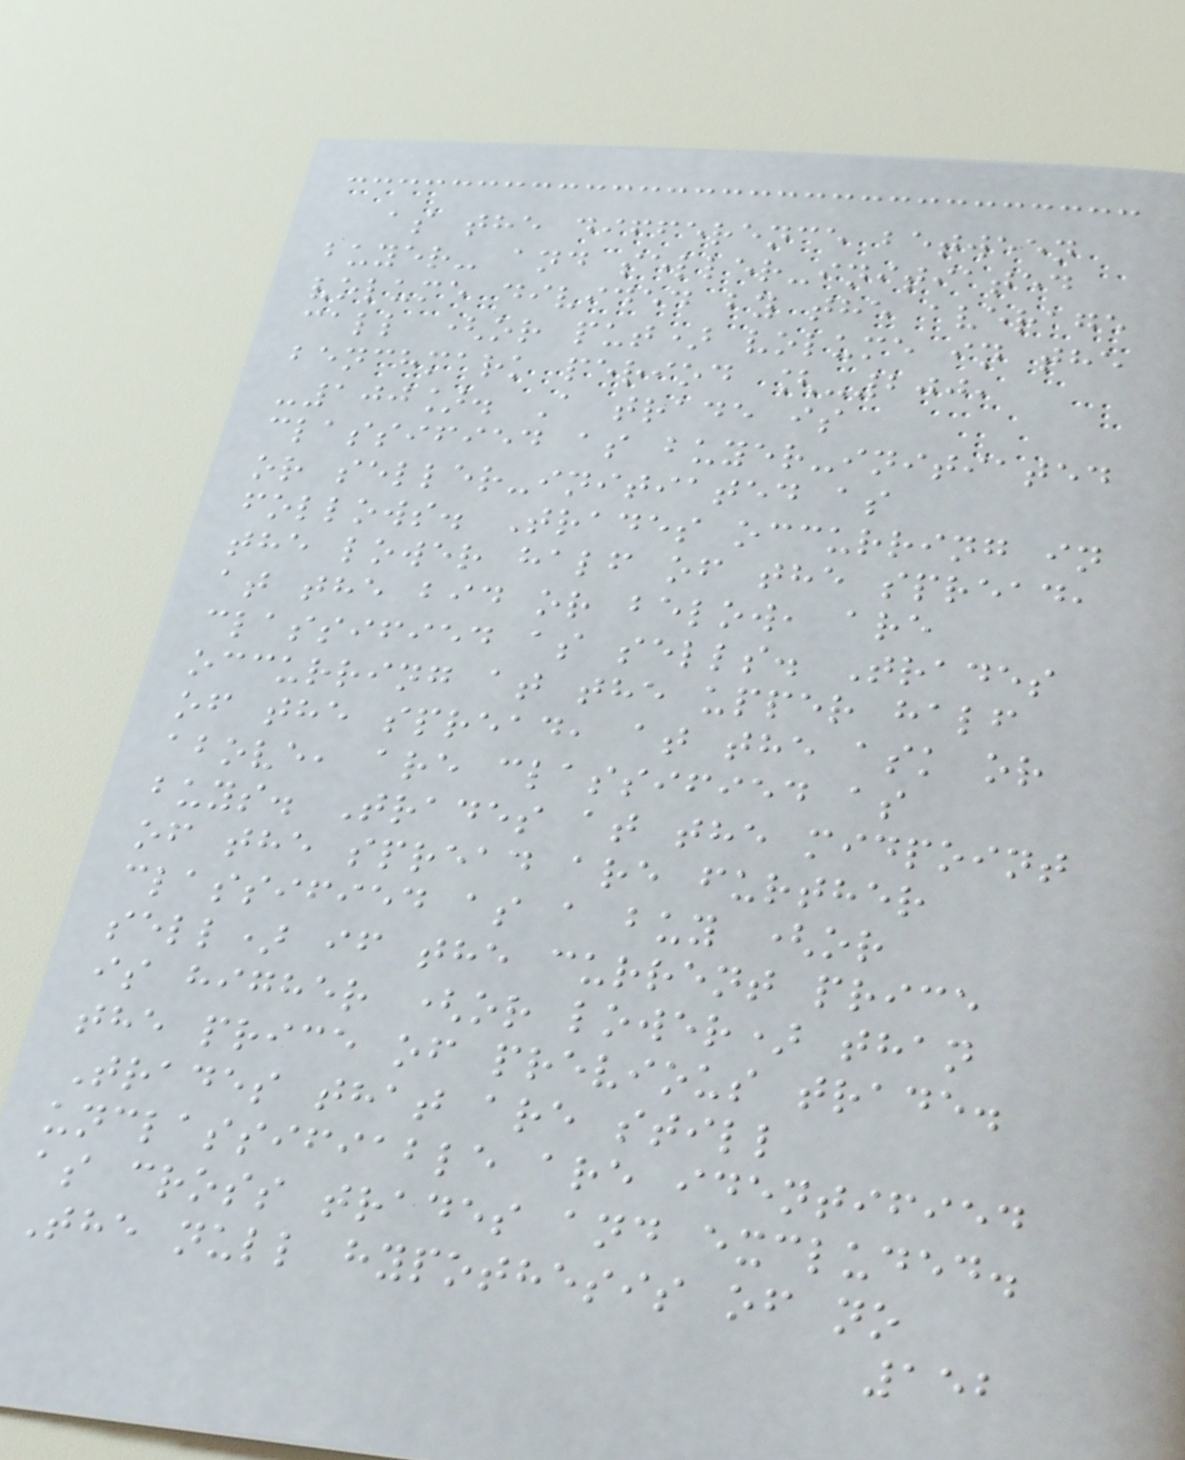as the difference between
buyer- and seller-initiated
volume divided by the average
call (or put) volume in the
benchmark period [-200,
-100]. A trade is
classified as buyer-initiated
or seller-initiated as
follows. Trades occurring in
the lower half of the spread,
at the bid or below, are
classified as sells. Trades
occurring at the upper half
of the spread, at the ask or
above, are classified as
buys. Trades at the midpoint
of the spread are further
classified as a buy (or
sell) if the current price
is higher (or lower) than
the price of previous trade.
Trades that are still
unclassifiable are identified
as cross trades and excluded.
The null hypothesis of no
152
